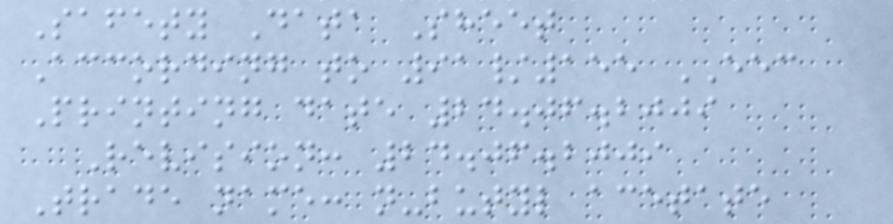Safety Data Sheet
According to 91/155 EEC
Printing date 24.06.2009
Revision: 24.06.2009
Trade name: n-butyl acetate
